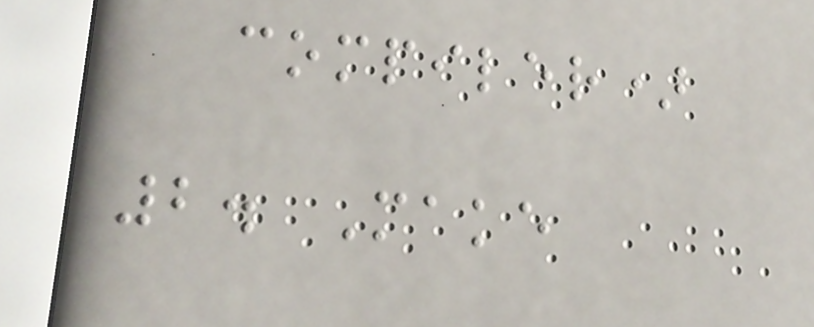compiler)
2. Make
